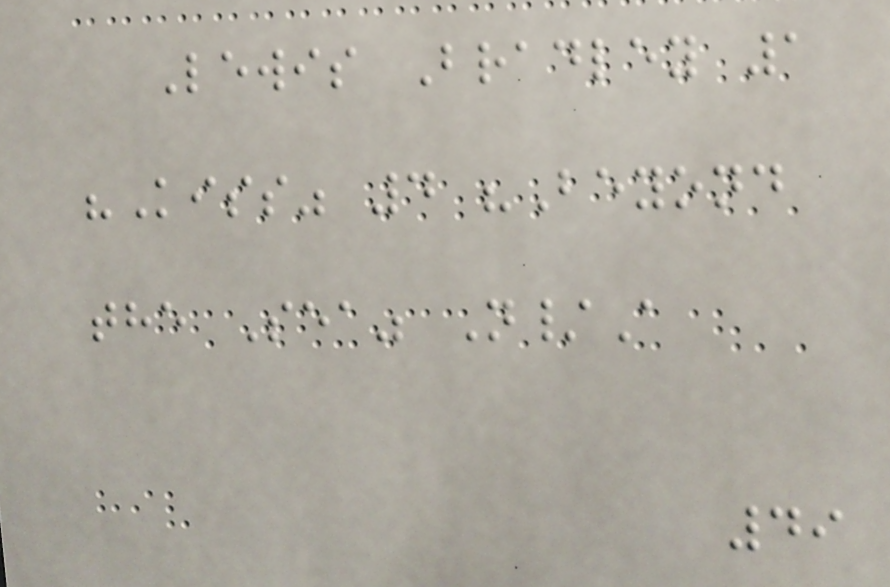Lewis Bradley 1
"Kiss" 4 "Beyond
the Sea" N/A
49
